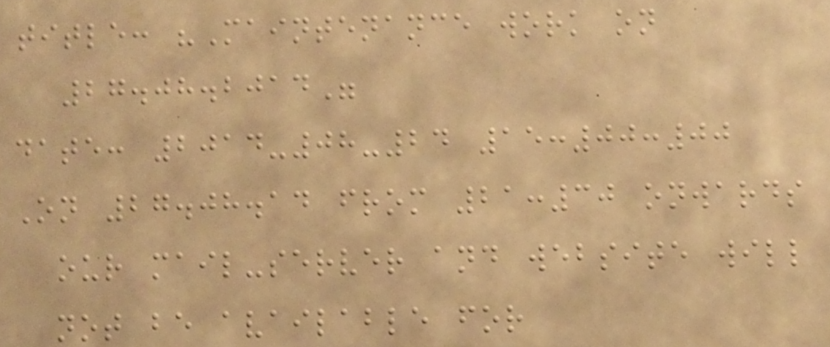title: "Maintenance work on
27.08.2014"
date: 2014-08-24 15:00:00
On 27.08.14 from 21:30 onwards
our mail-server and website will
not be available for
